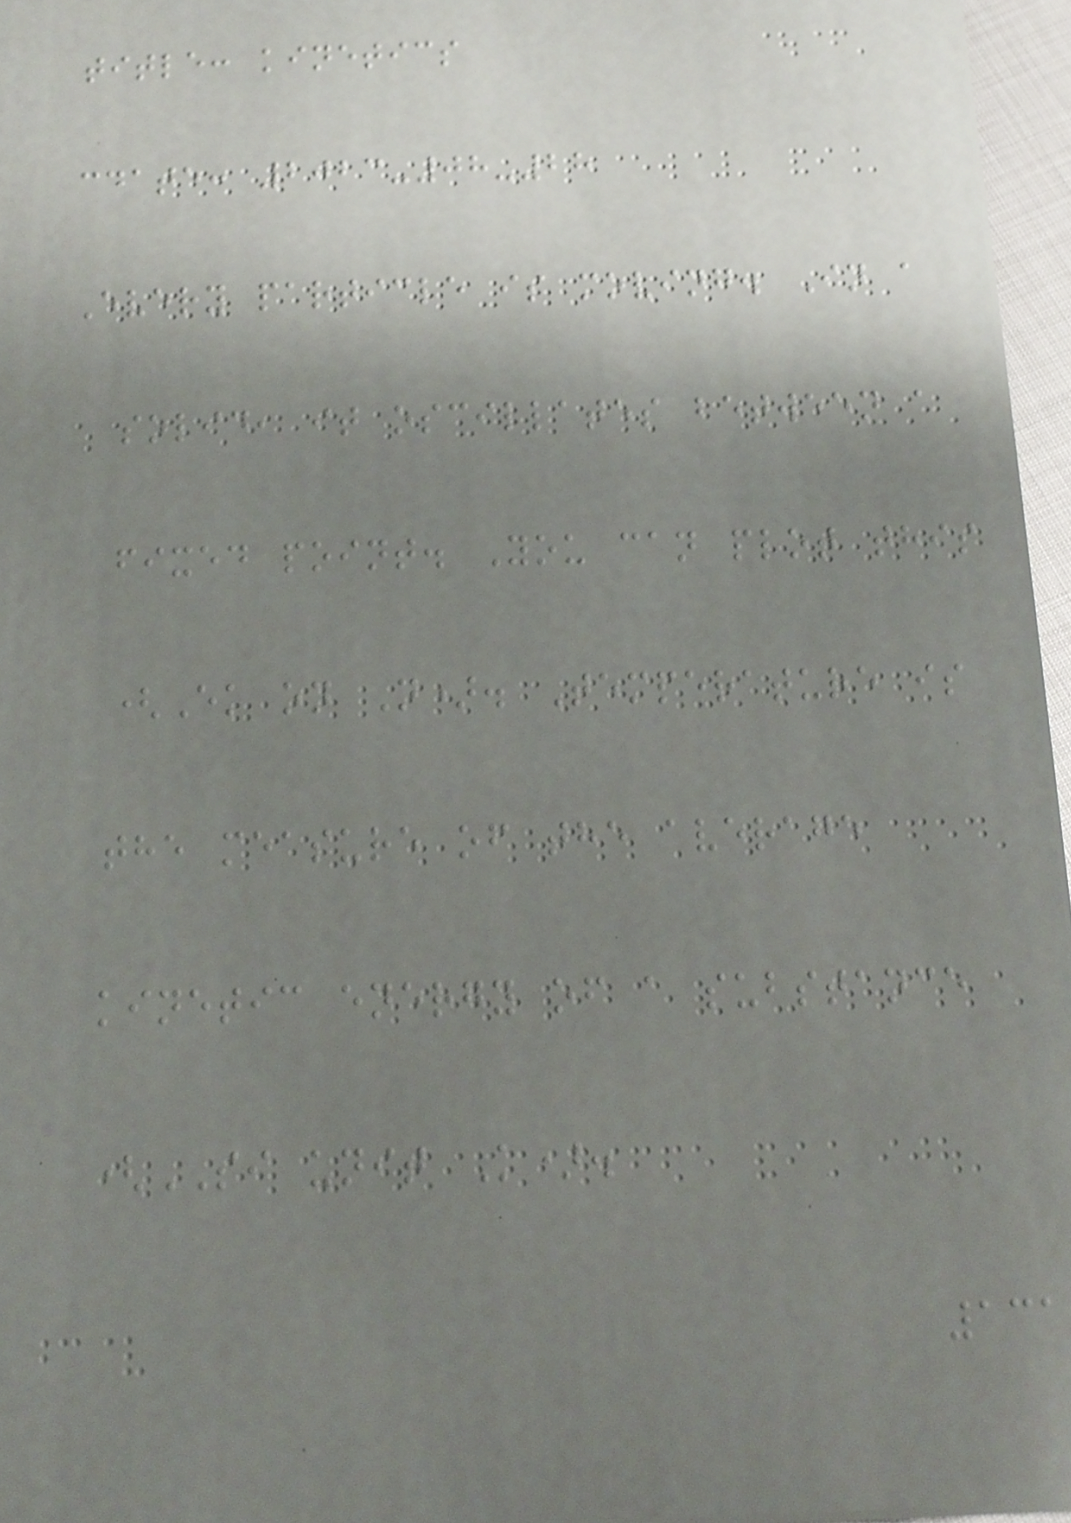title: kinetics
cdate: 2023-08-28
Every particle is moving. In a
solid, it oscillates between a
fixed point. You can plot this
(Ek on N). Temperature is
the measure of the average
kinetic energy of a substance
(SI unit K).
131
